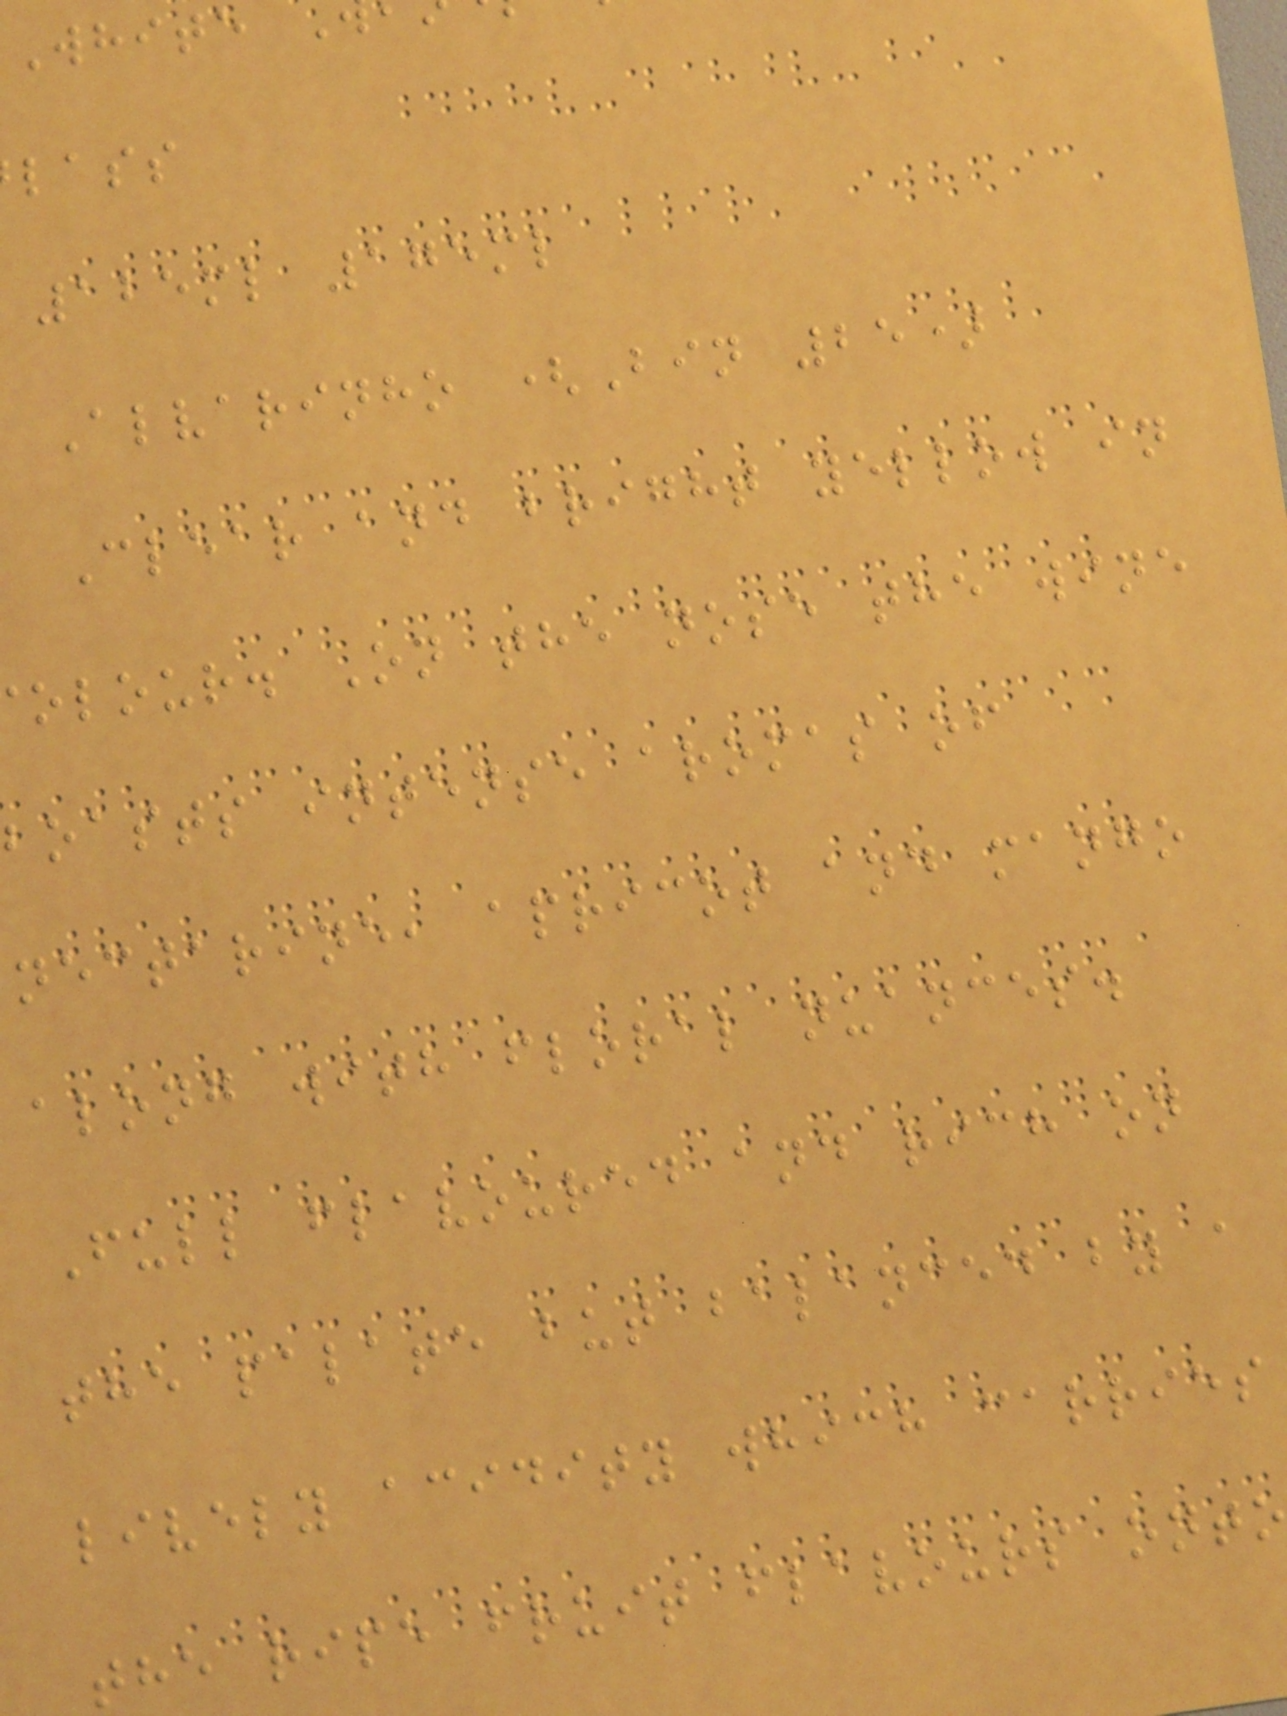White
lass
125ml 175ml
Alvarinho (Bin 25)
Clear and bright yellow in
olour. On the nose the wine
boasts intense aromas of
nectarine, apricot and mango
along with floral nuances.
Full flavoured and rich on
the palate but balanced by a
lively acidity which carries
the ripe fruit flavours onto
